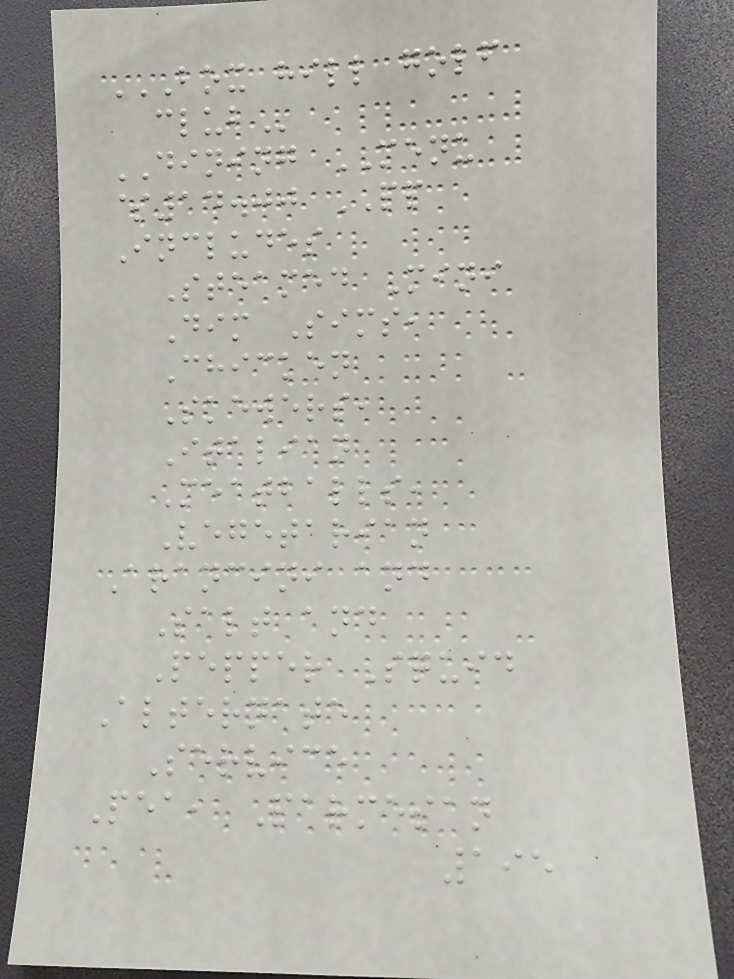BOX HILL GOLF
CLUB
DINING MENU
$14.00 PP
Includes
Steamed Mini
Dim Sims,
Chicken
Skewers,
Italian
Meatballs,
Vegetarian
Arancini and
Salt and
Pepper Squid
Alternate
Service
Pea, Parmesan
195
